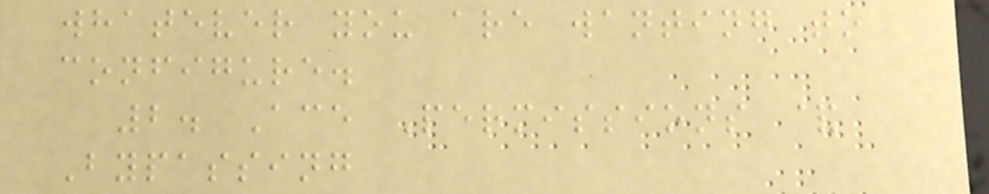whatever you are wanting to
configure.
2. Ace Permissions &
Bypassing
